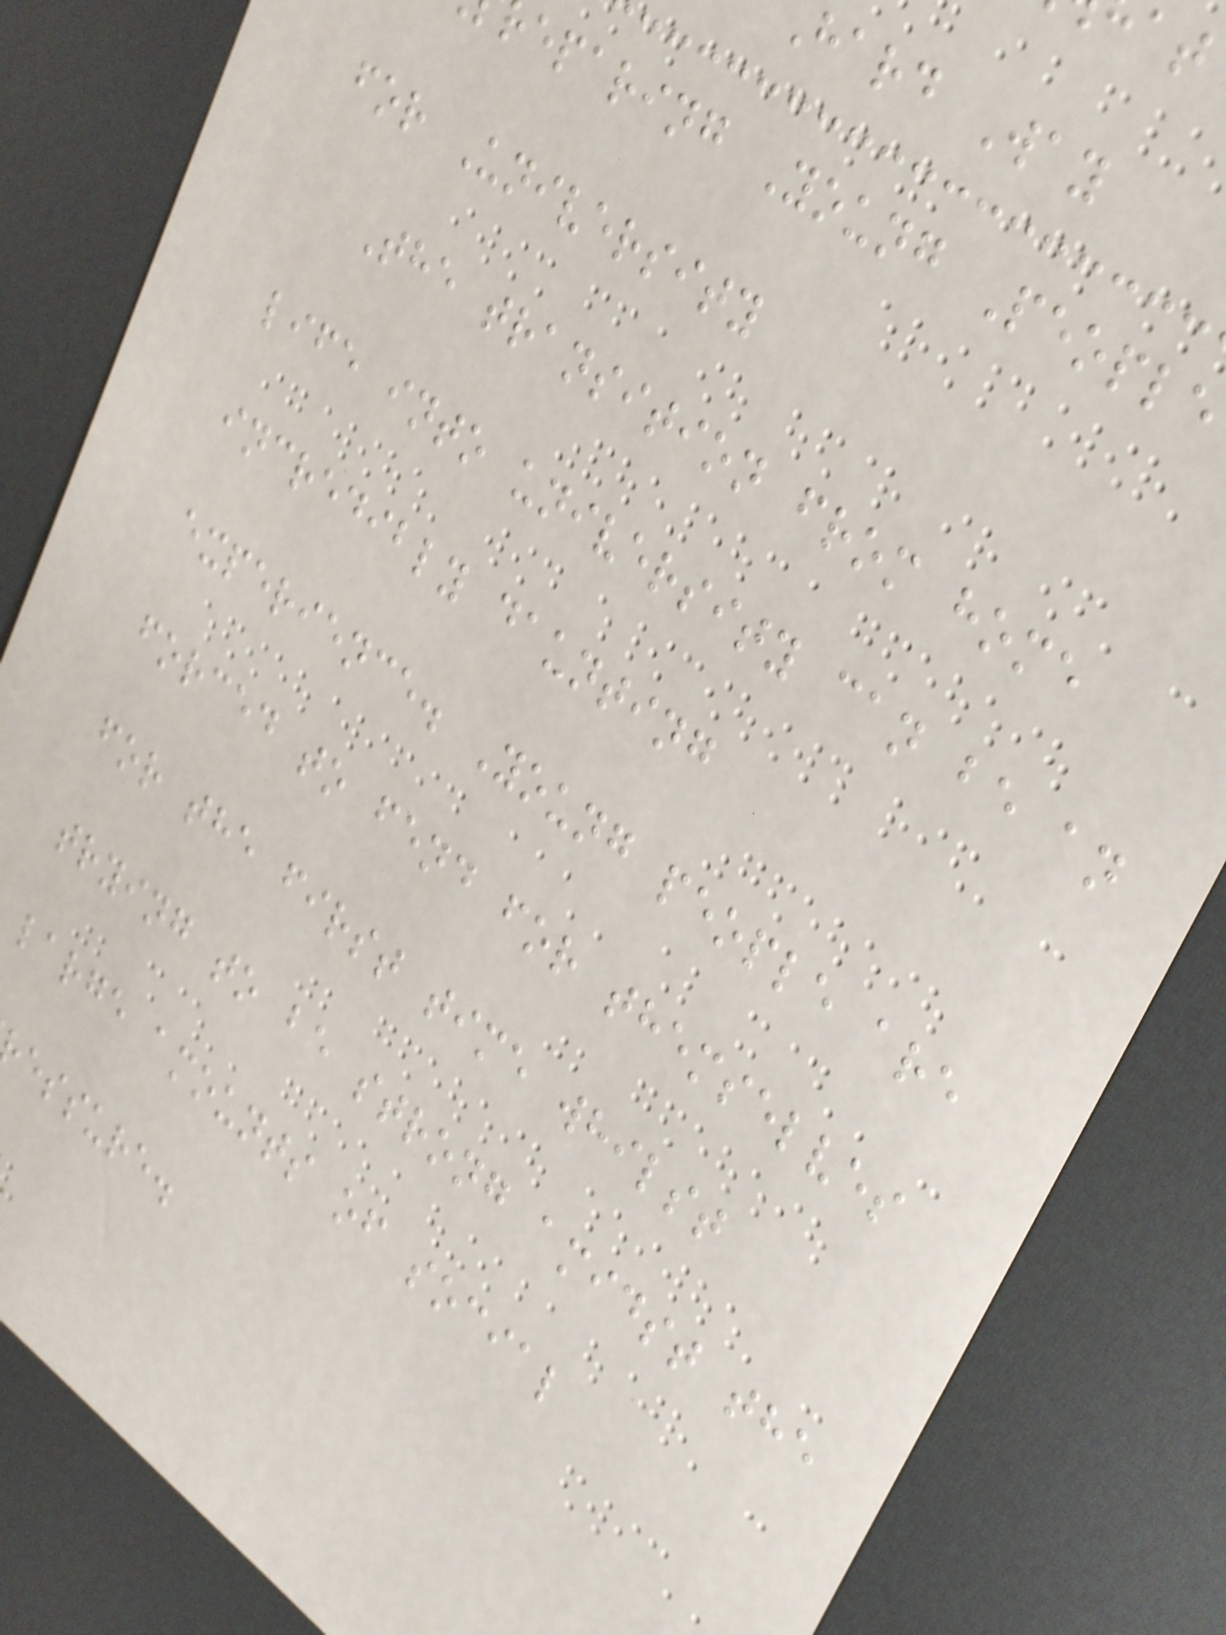hard Way
eparing Young People
for University
The transition from home
life into university can be an
incredibly daunting
experience. Young people are
forced to fend for themselves
for the first time whilst
trying to be strong amidst the
large amounts of social
essure.
